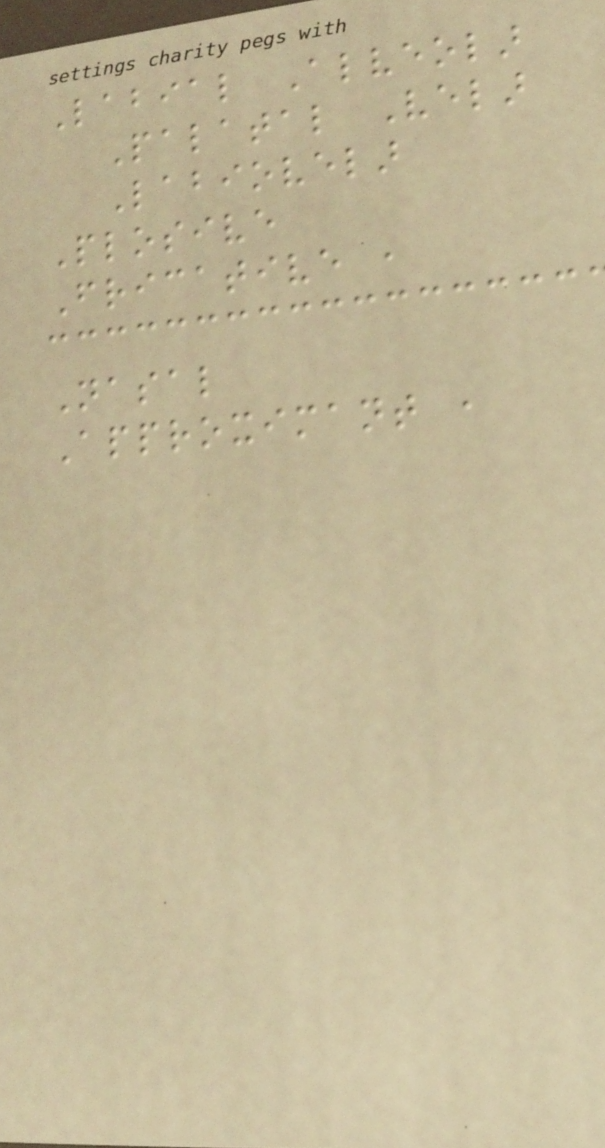Labial Alveolar
Palatal Velar
Labiovelar
Plosive
Fricative ,
Nasal
Approximant ,
